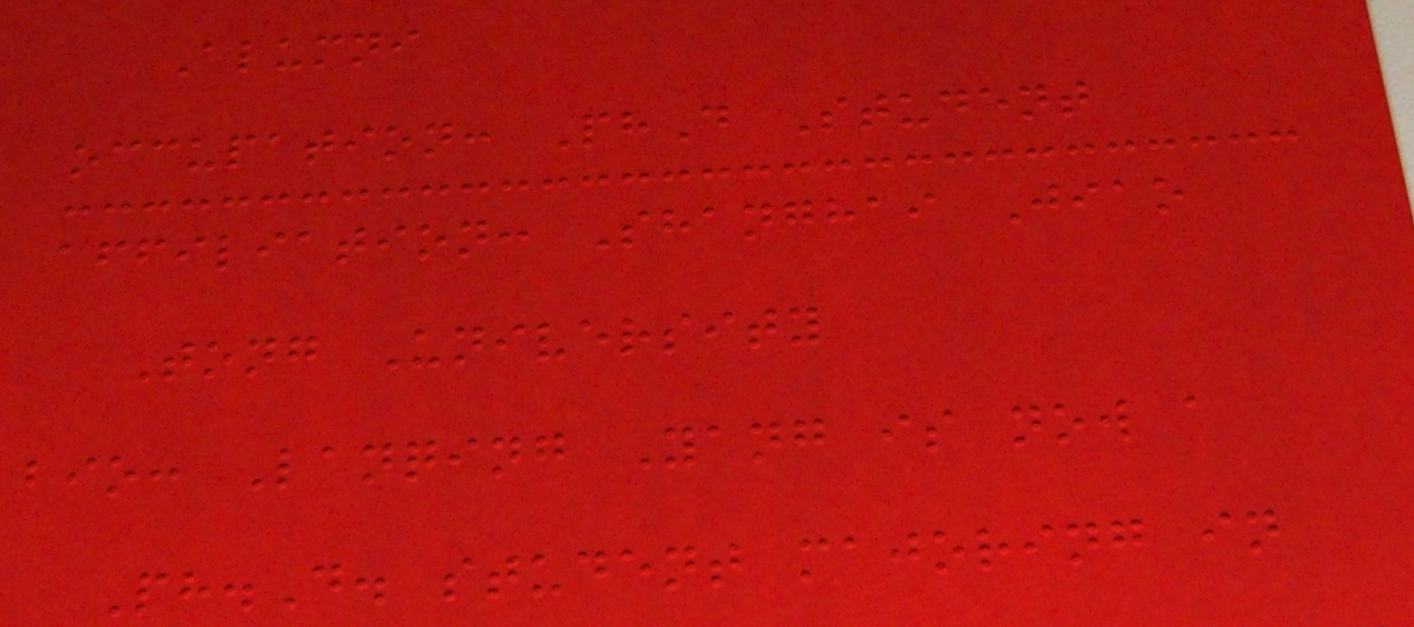Alumni
occupation: PhD Student
affiliation: Shanghai Jiao
Tong University
bio: Lanqing Yang is now a
Ph.D. student majoring in
